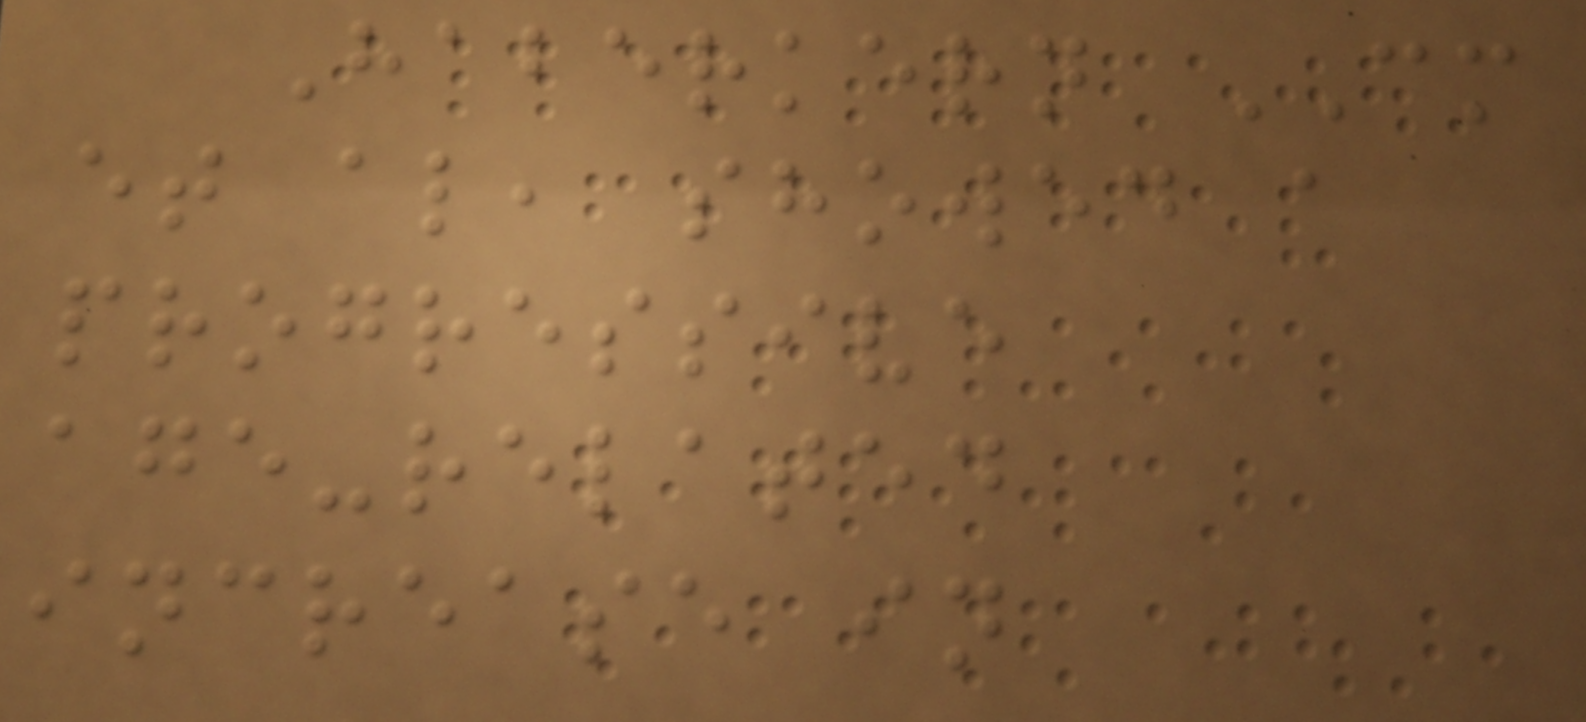Haberkern CM
et al, showed a
progressive
age-related
increase in
